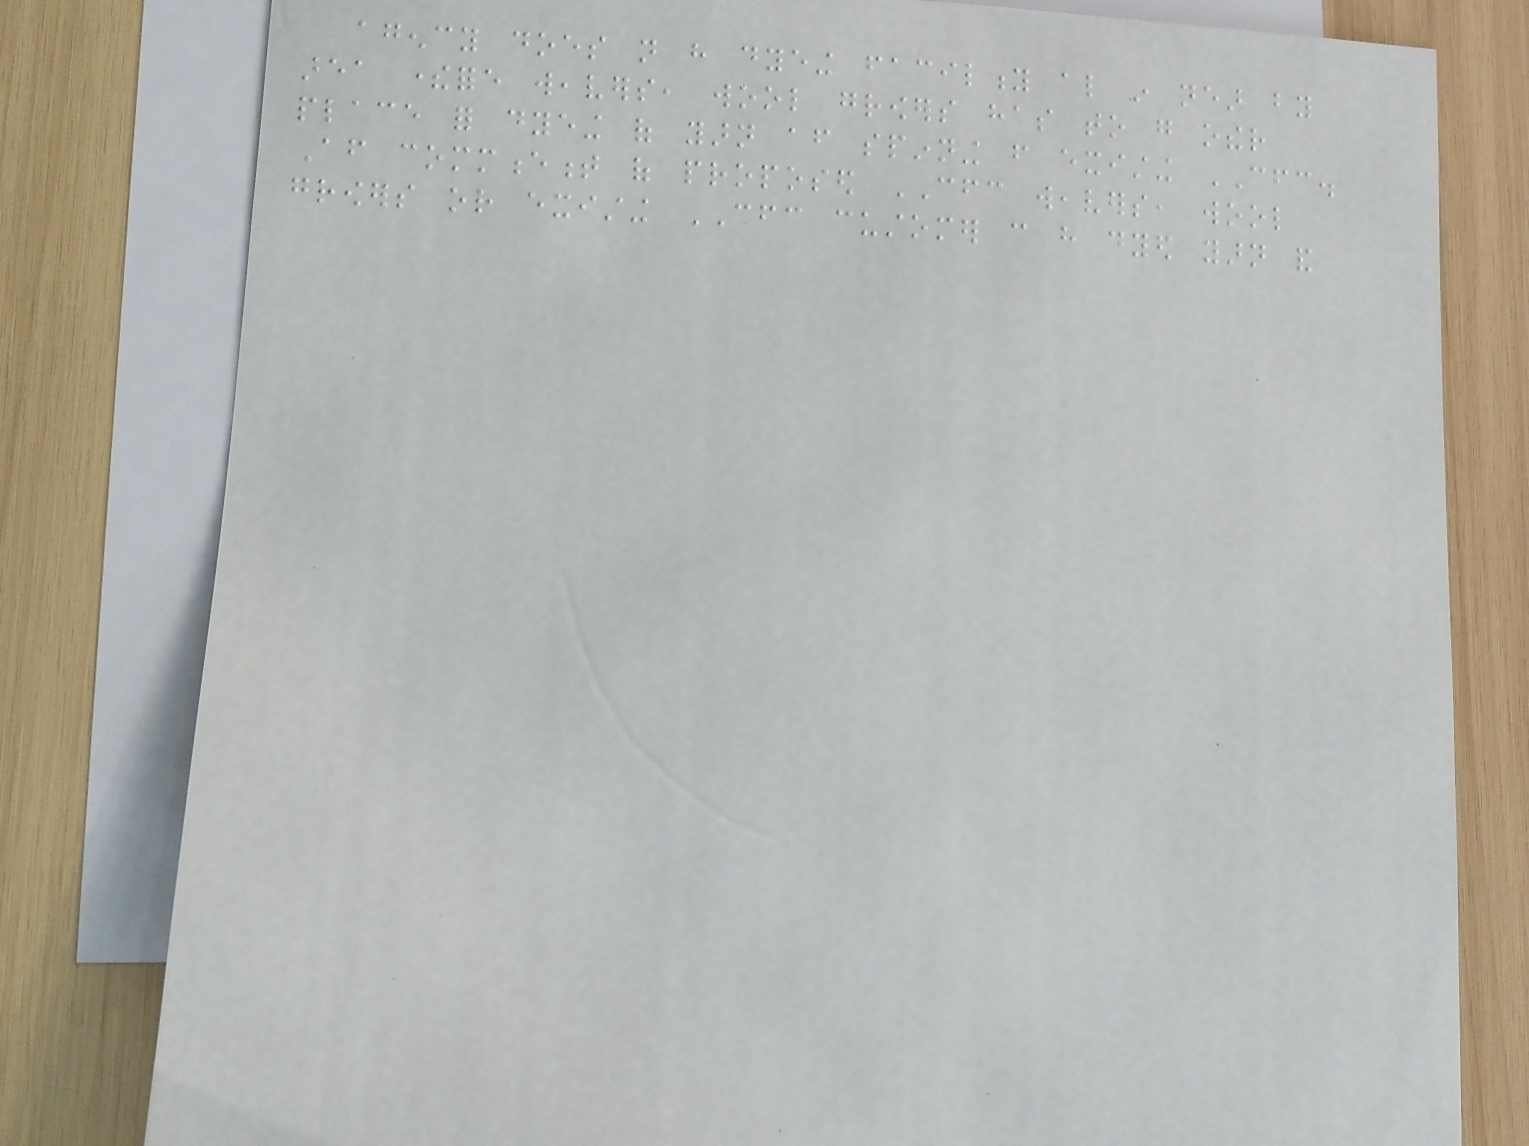agency does not have dyeing facility also in near by
area therefore weavers, wool growers has to go other
place for dyeing of yarn after spinning from existing CFC.
After commencement of proposed CFC weavers, wool
growers or existing CFC customer can have dyed yarn and
